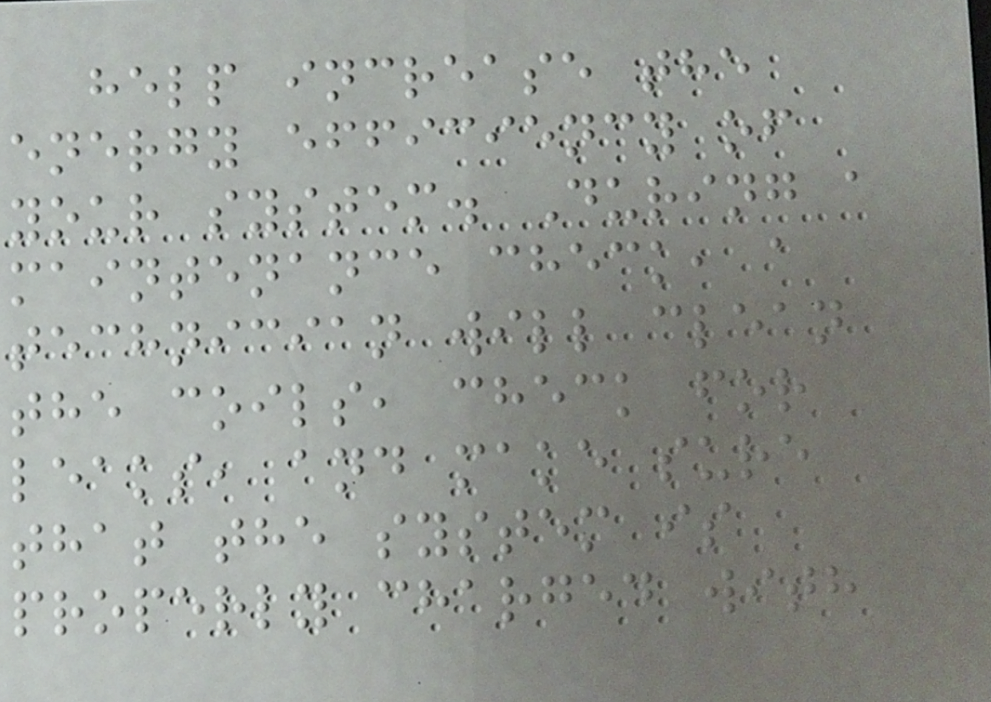help increase the
energy efficiency of
your system. During a
maintenance check, a
technician will clean
the coils, check for
leaks, and make sure
that the system is
properly charged with
